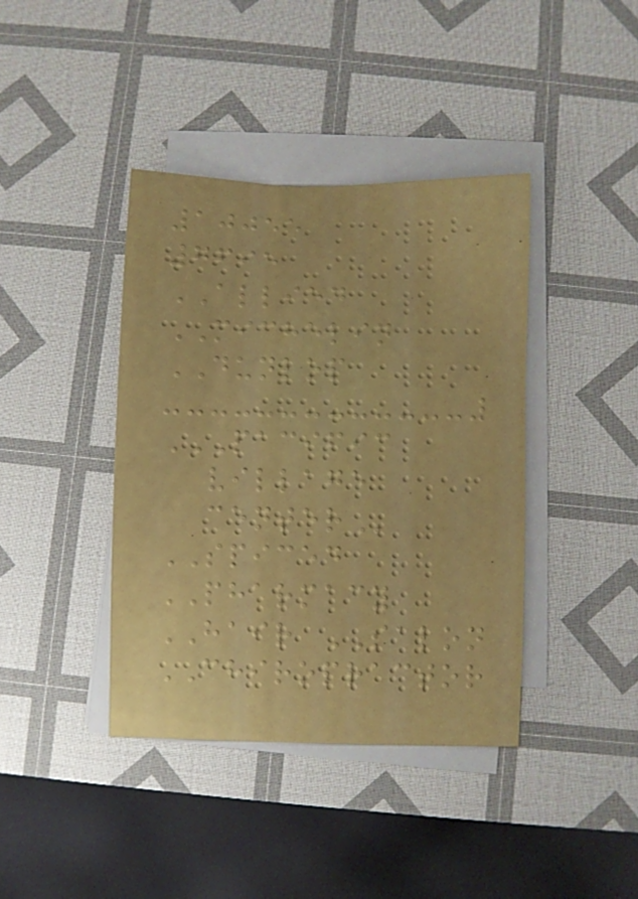10055
7695
ALLIED
MICHELIN
DUNLOP
PACIFIC
VILLAGE
CENTER
SPICED
PHARMACY
HAIR SALON
CHIROPRACTOR
